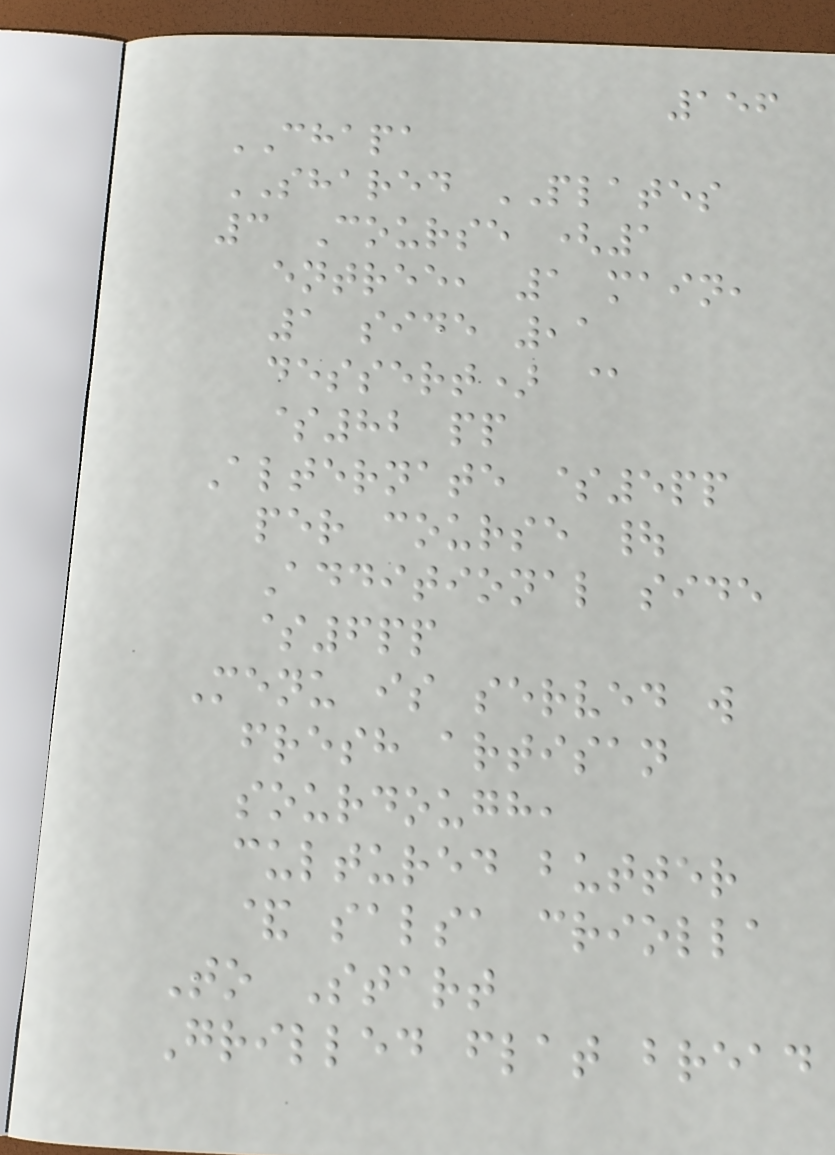156
CHAPA
SHARED PLATES
3 Course (1
entree, 1 main,
1 side ,1
dessert) @
$82 pp
Alternate $5pp
per course |
Additional side
$6pp
Menu is served w
fresh artisan
sourdough,
cultured butter
& salsa criolla
To Start
Grilled flat bread
